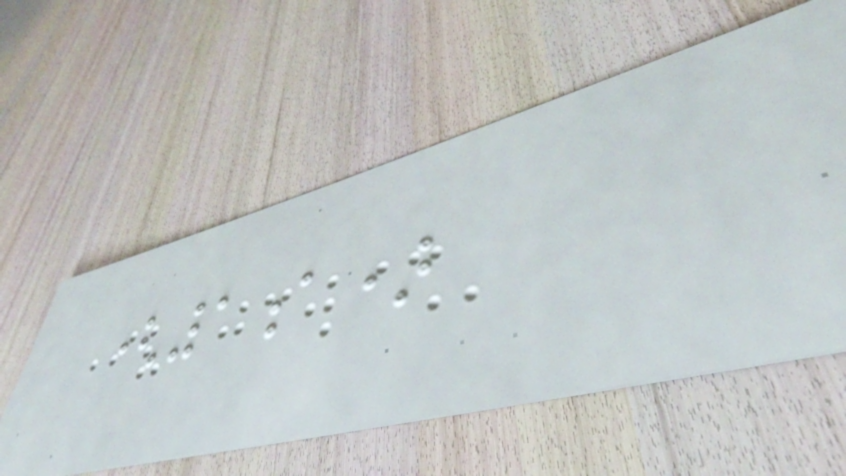(1a)
